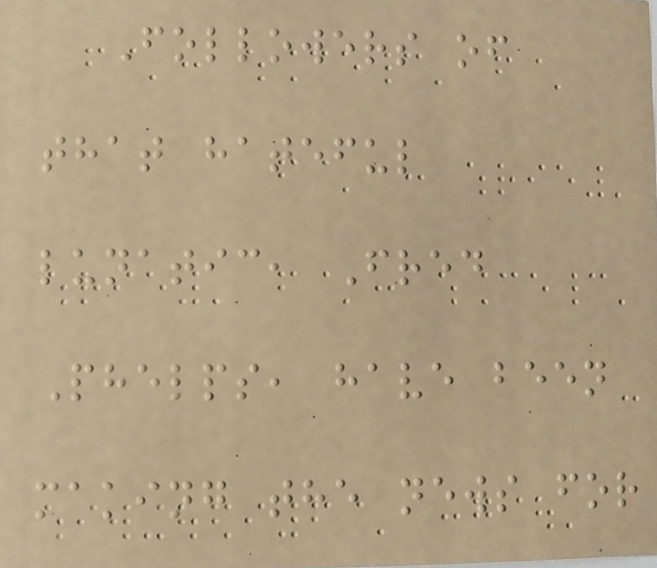Followers of
that hateful
lunatic, Fred
Phelps, have been
making the news for
